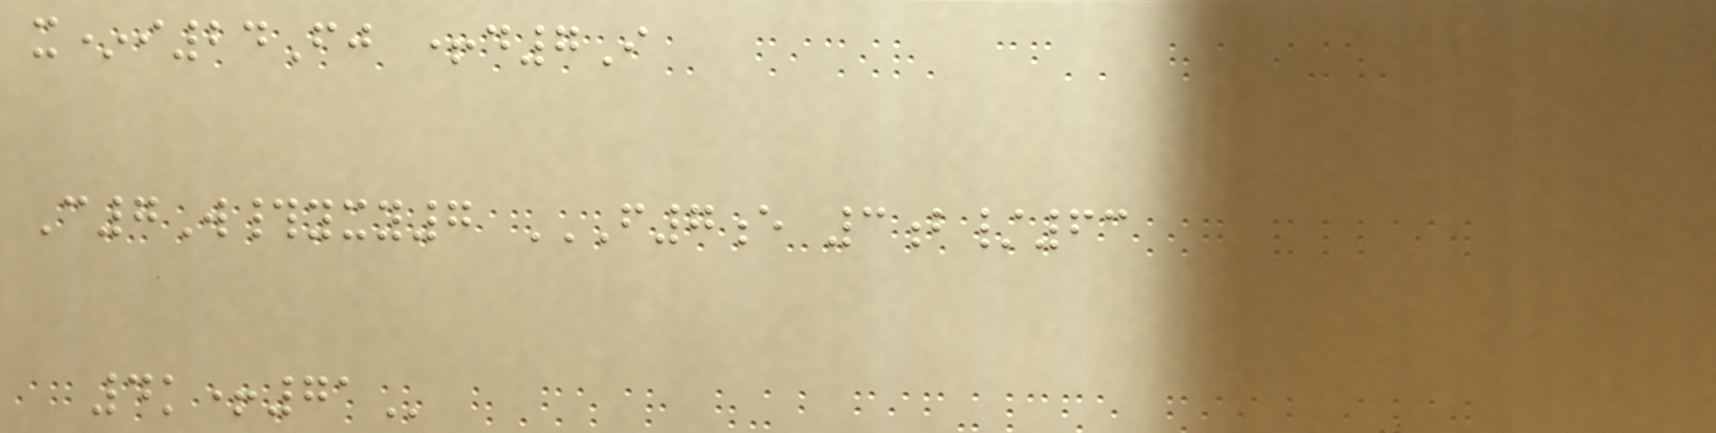x*i24Fj +d7I
C7W#yxy7 F7E 3B/63
4K+71
